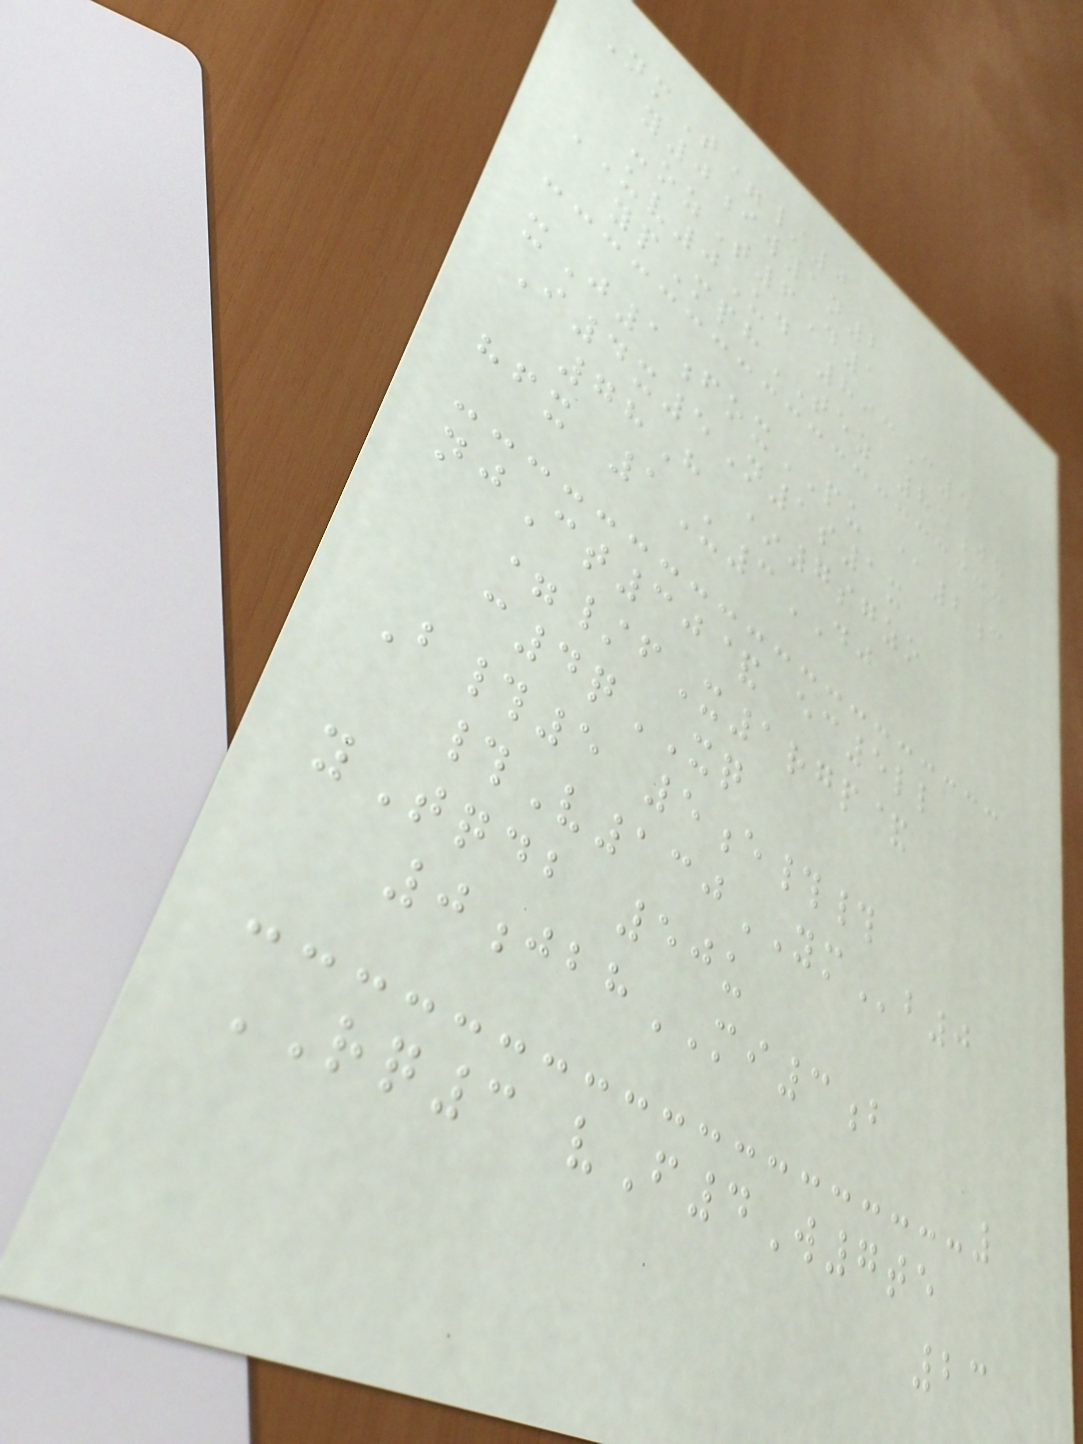NmT=/0
y0iw1n2
-ozT6D1
UV0Ud 893C5
ypMphTEZ 85jh
xJ1foxPU @2c
I4x5N1s1x
78H *7sgzo
hfx 1U3DJ
njCt30& ec5ll
=/fX1rgp&
c4qXQ
B#5 5e##
#V130YMb0
yTqdb 50u
0jbhMI3b
RQ3 vF4W7te
23
